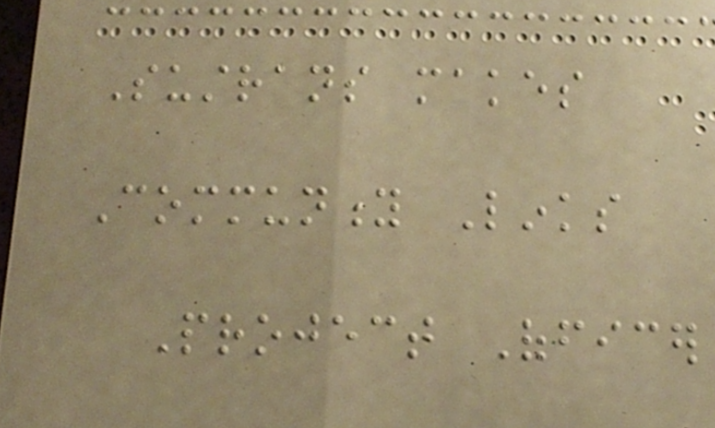Sustrans makes
Community Links
Project Officer
